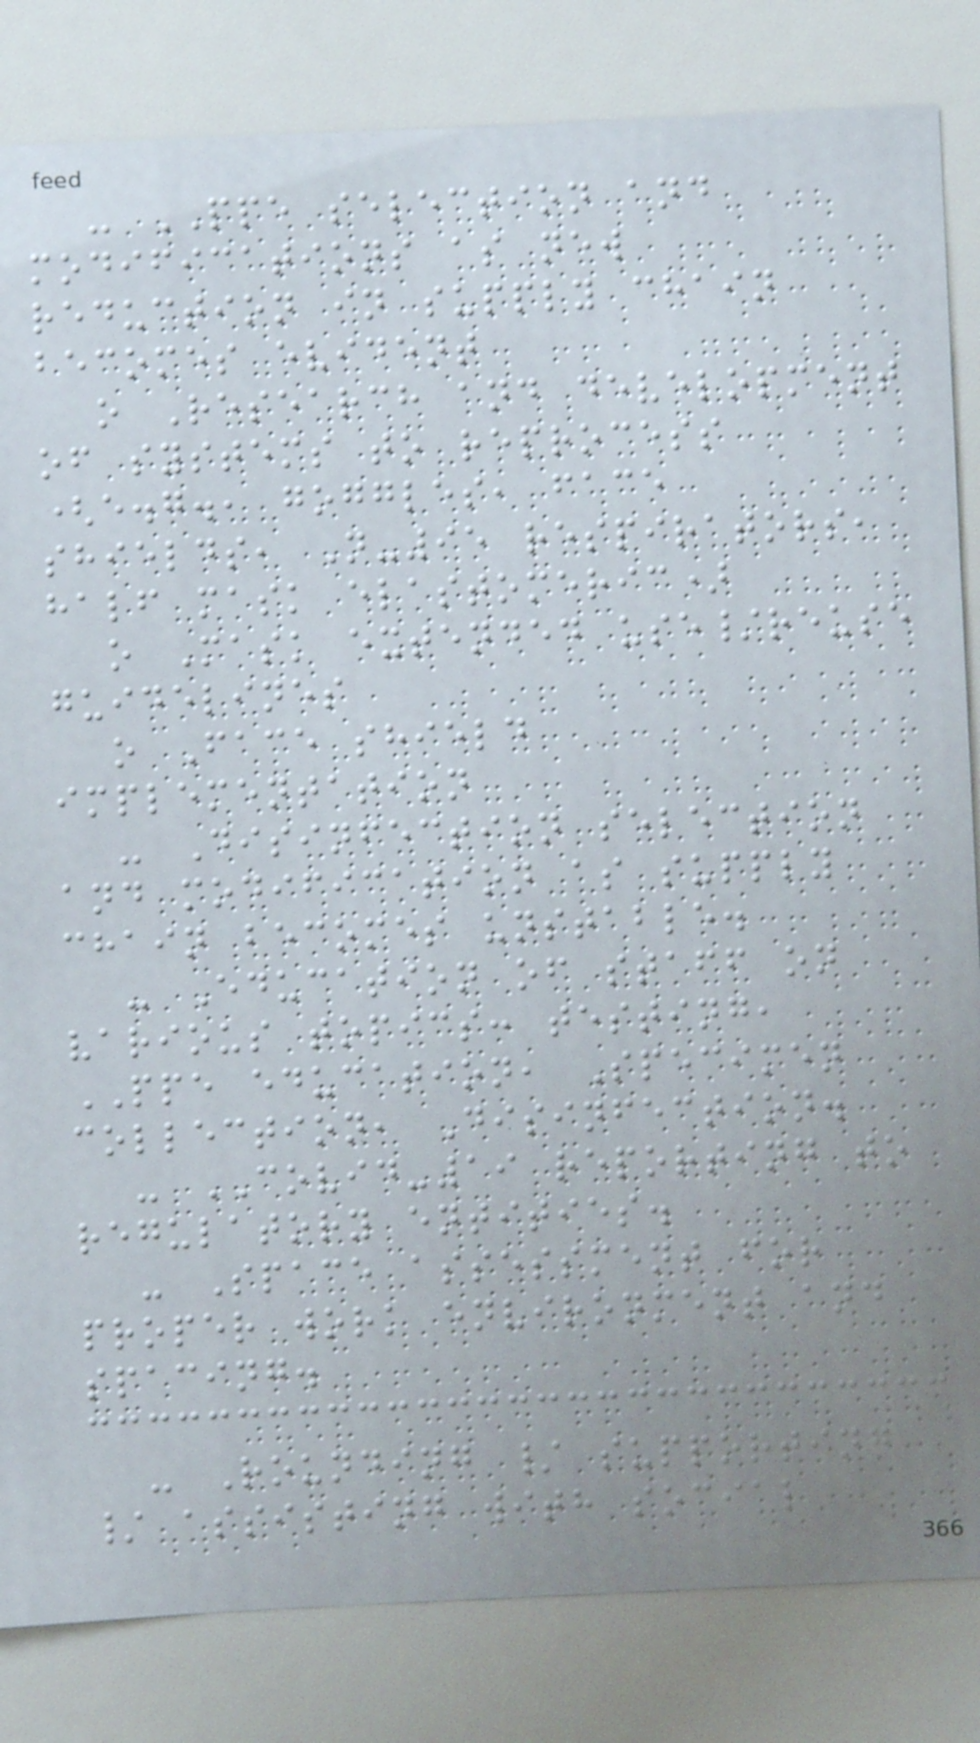- PPE selection and
modifications as new
reduction in supply chain
becomes evident
o Research and development
of systems to reprocess
(e.g., goggles, face
shields, N-95 respirators,
half mask elastomeric)
o Mask extended use/reuse
guidelines
o Face shield
implementation
- Disinfection selection
and modification as supply
chain becomes unstable.
- Education of staff on
various topics: testing,
PPE education, Specimen
collection, Disinfection.
- COVID-19 reporting to
regulatory entities.
- Space assessment for
proper work environment and
spacing.
- Rounding / supporting
/ assisting with social
